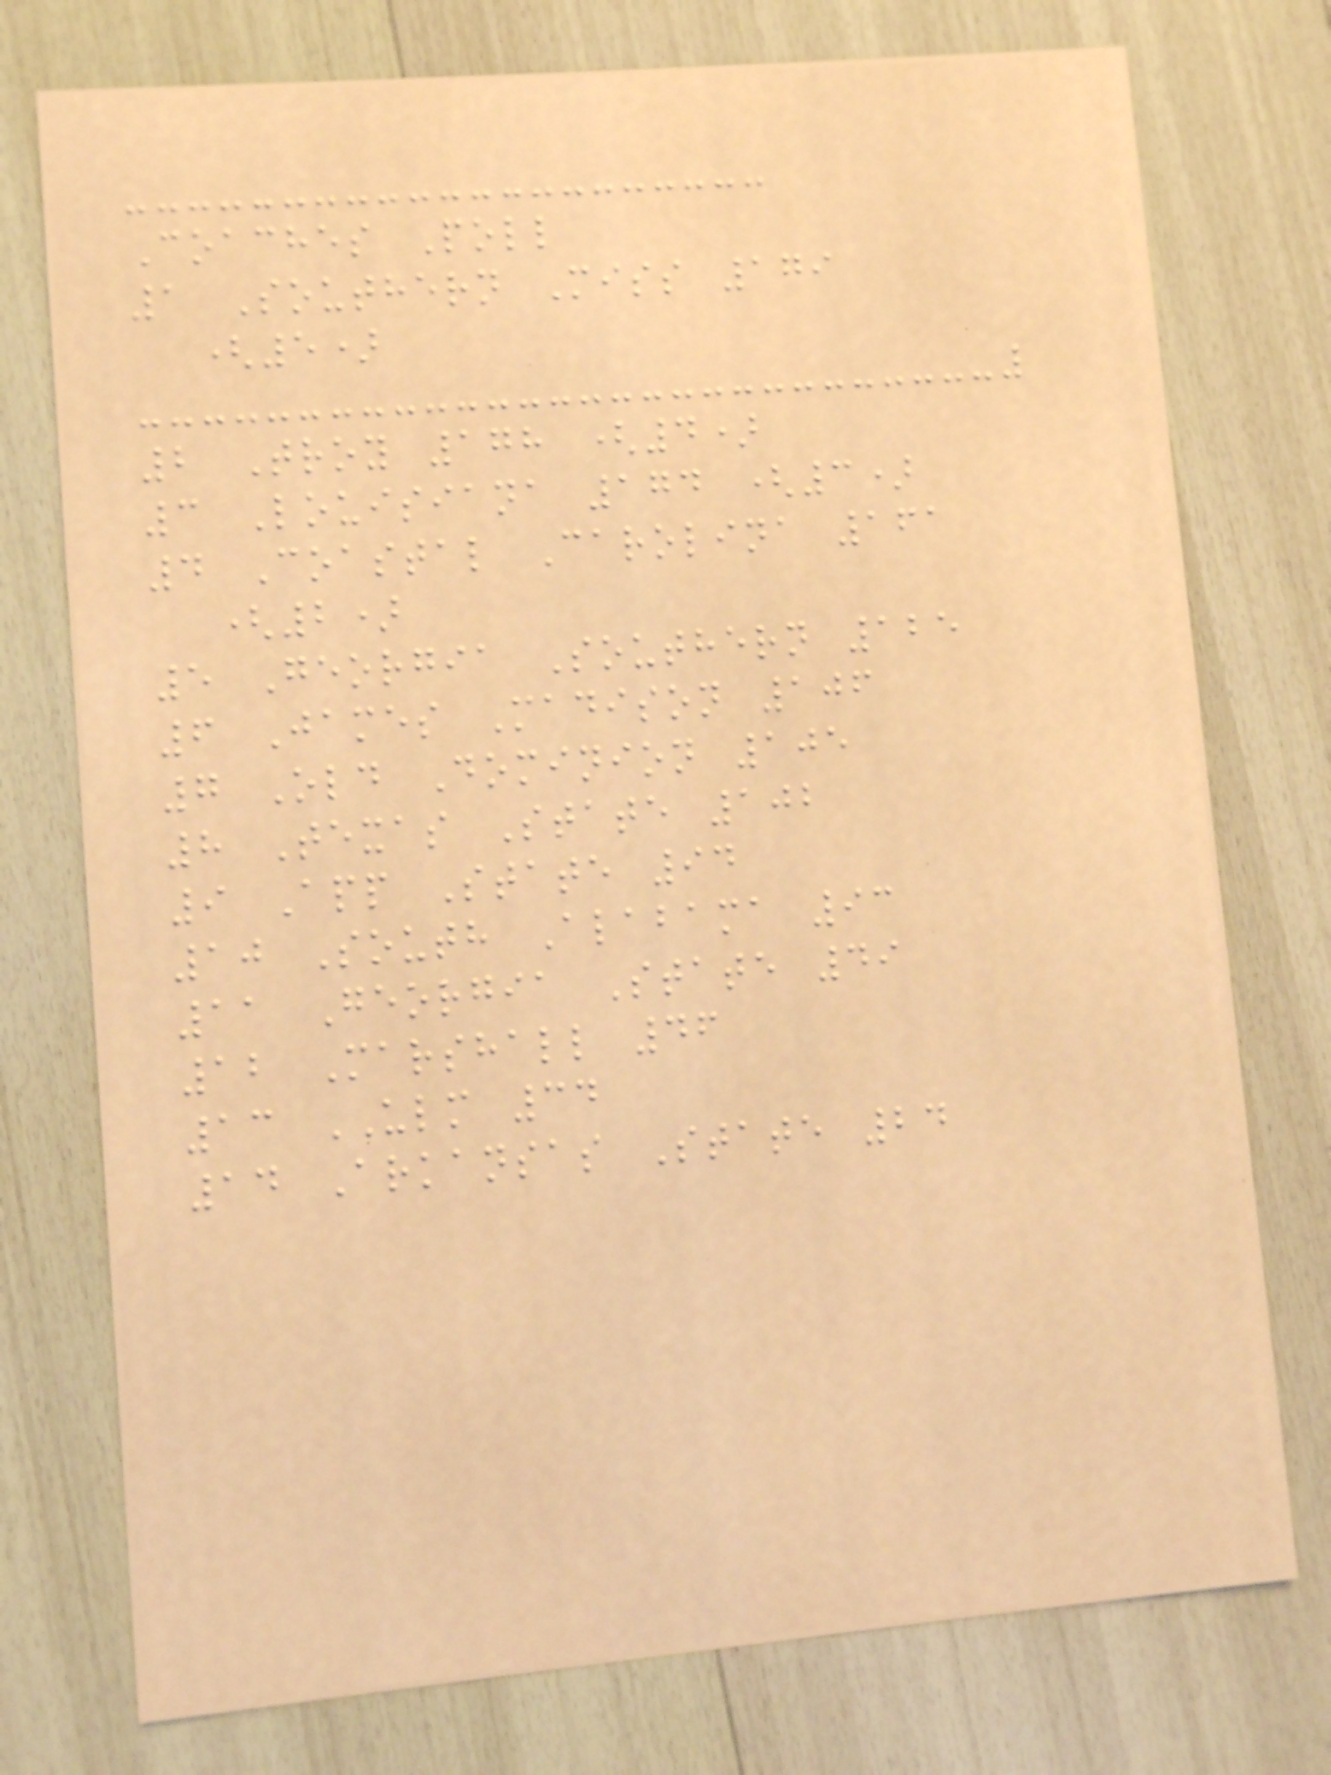Coaches Poll
1 Southern Miss 179
(5)
2 Troy 178 (4)
3 Louisiana 174 (3)
4 Coastal Carolina 161
(2)
5 Georgia Southern 125
6 James Madison 106
7 Old Dominion 105
8 Texas State 102
9 App State 94
10 South Alabama 93
11 Georgia State 49
12 Marshall 46
13 ULM 34
14 Arkansas State 24
